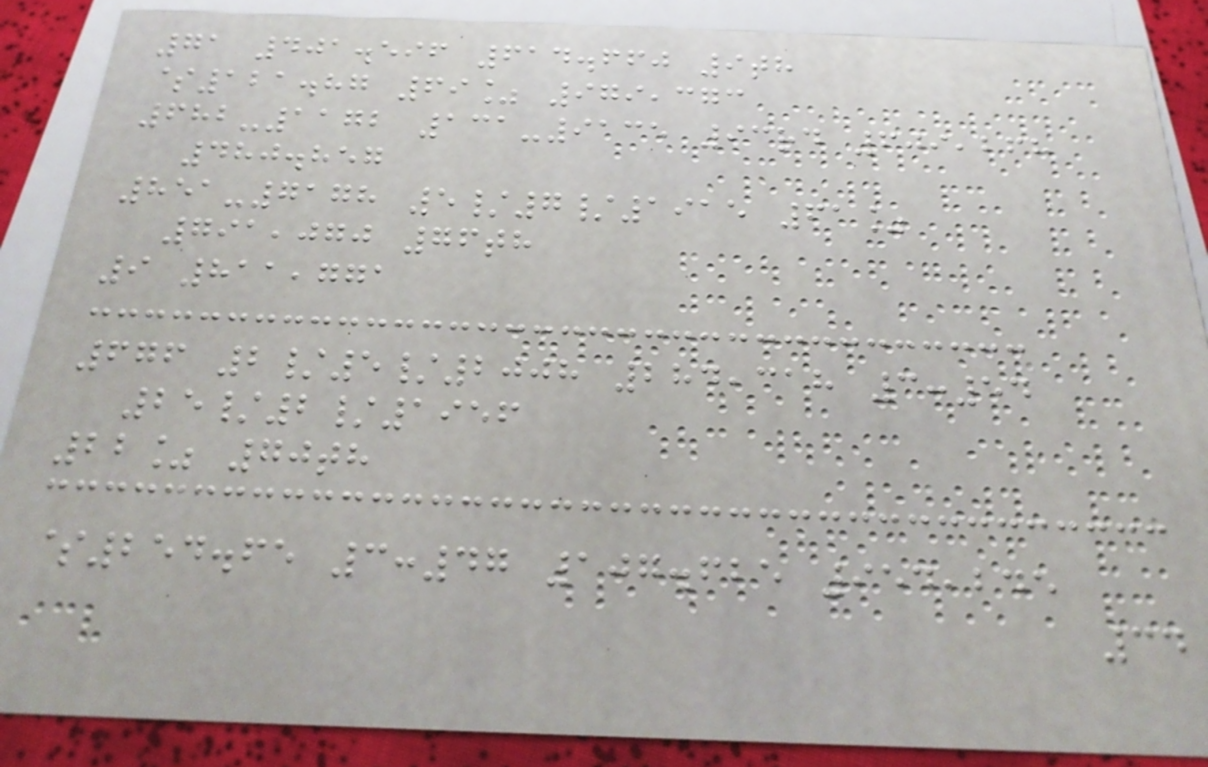71 401.596 614.660 9th
$121.87 69% 979,373
682-1172 131-9135 93rd 609,268
480.857
851-7178 5/7/1915 61%
791,070 76th
9 811,771
676 2/5/2008 284,318 3:54
25/2/1956
22% 70th
$254.65 3:47 107.625 954,245
34
